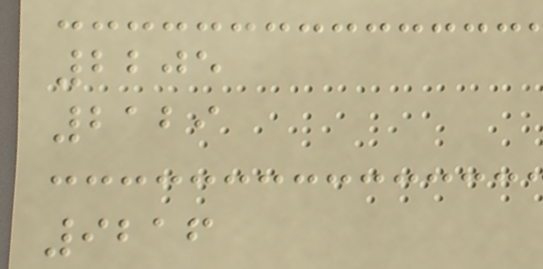2205
2129
9216
